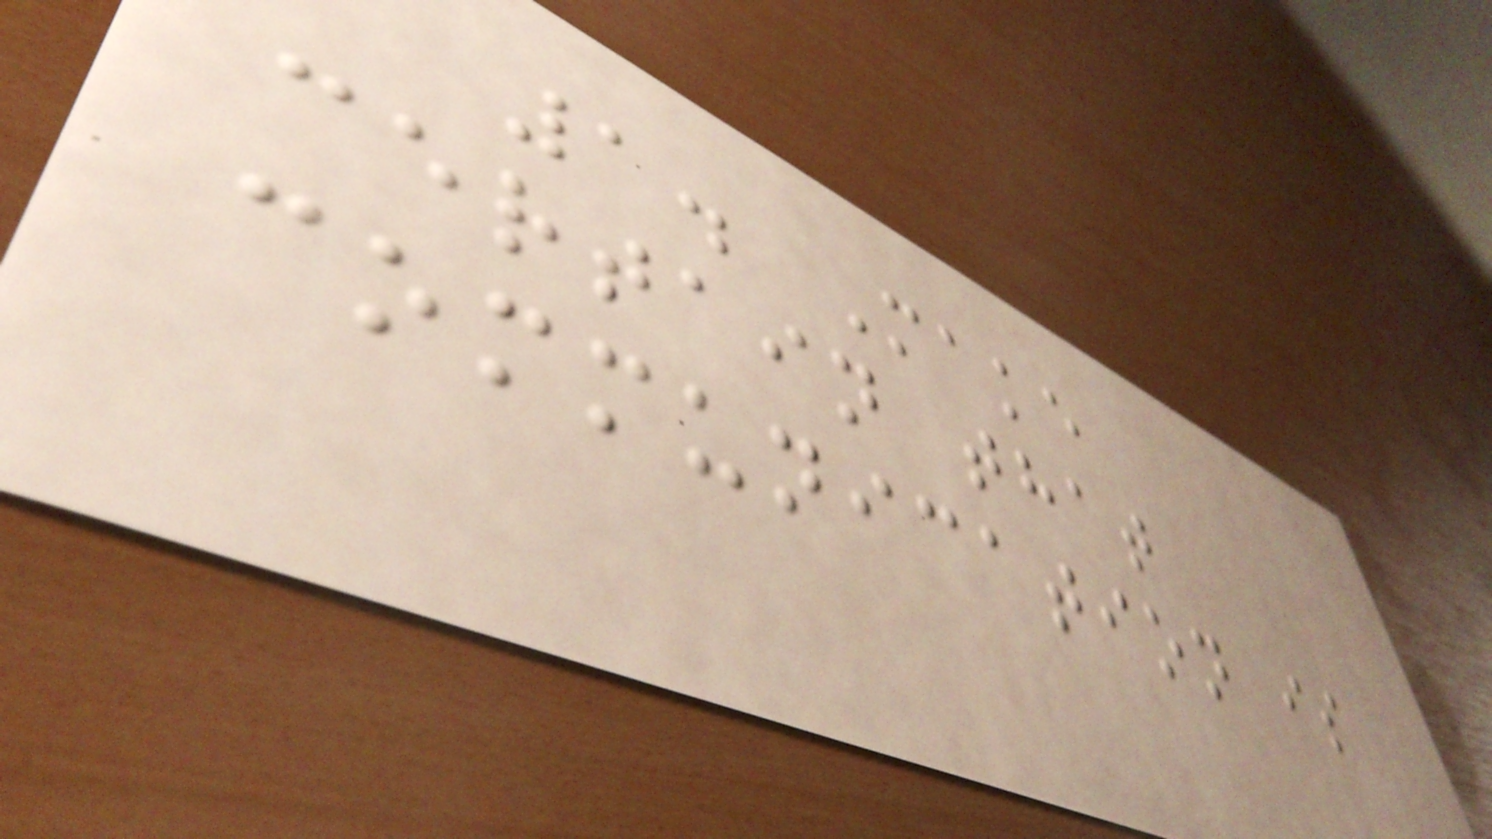1. Make
certain that
communication is
